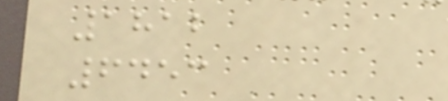1812
6453
